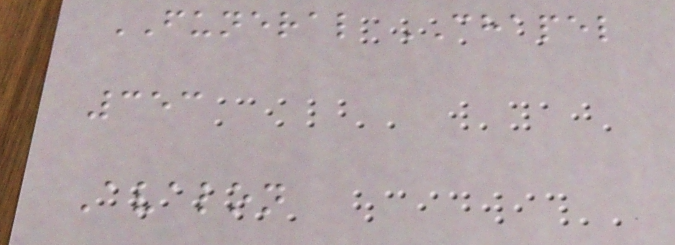FUNERAL CHAPEL
353
Avalon
